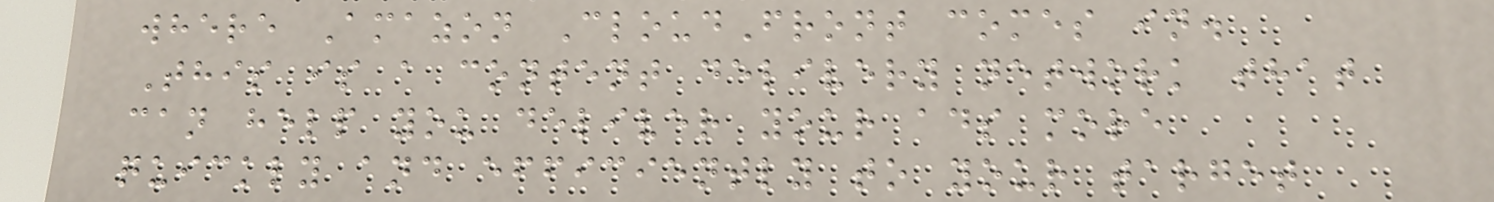where Amazon CloudFront comes in.
This is a content delivery network that
can help you deliver your ads more
quickly and efficiently to your target
